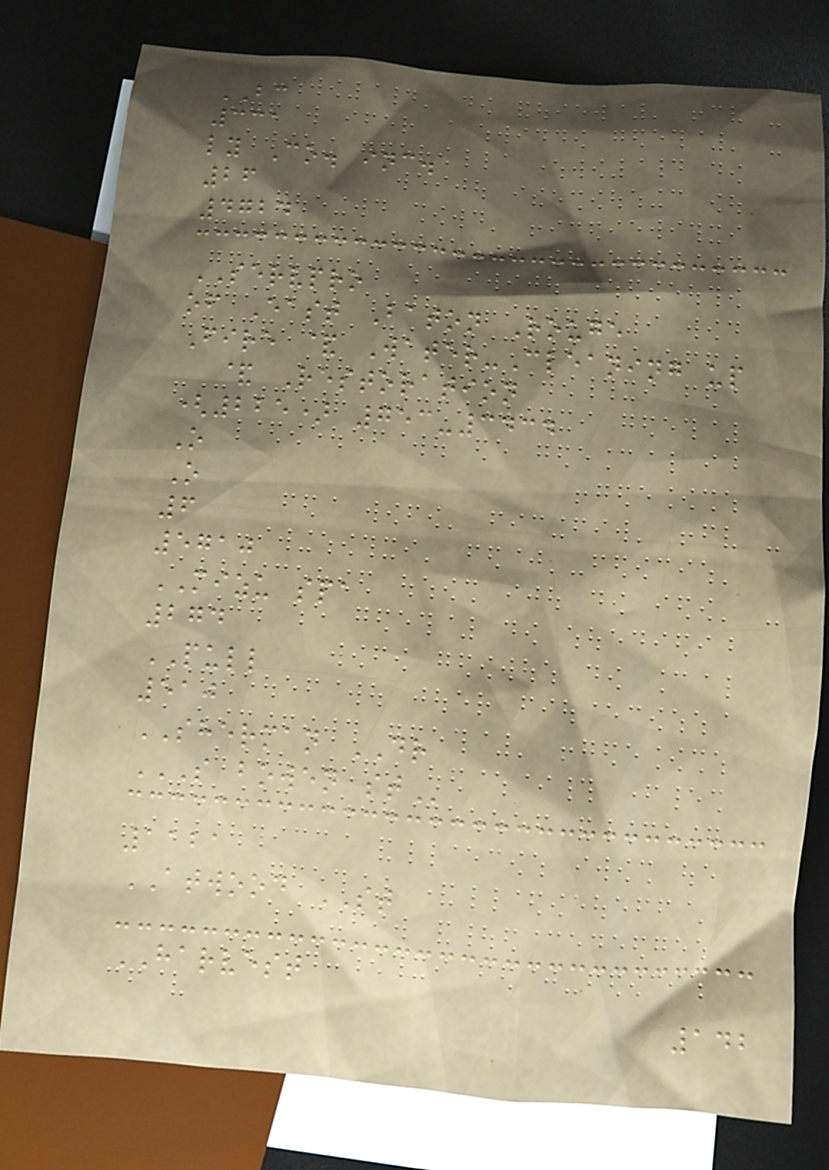BC
331
ly Co. inc.
26
4724
SERVPRO
of East Baton Rouge
Fire & Water-Cleaning up
& Restoration
(225) 753-3434
O
O
6
5710
MIZU spa
274
PULL
510
SHERMAN DR
S BOWEN ST
1121
ATWOOD ST
HARVEST
142
